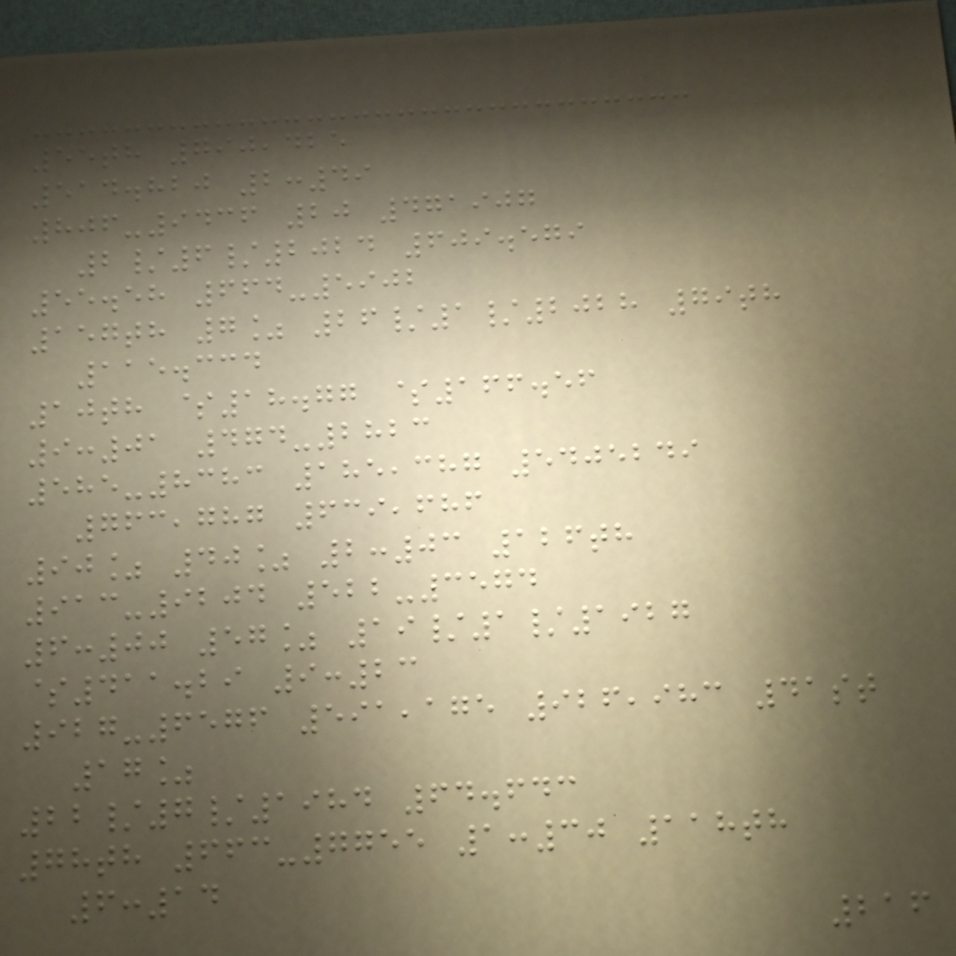55th 790,425
514.820 2:49
806-9436 20 471907
2/6/2024 609.579
55.58 664-5902
157th 7% 26/1/2028 79th
115.334
10th $18.77 $166.56
9:01 474-2823
585-8383 185,387 5405249
763,787 639,686
90% 40% 2:03 126th
913-9204 522-3574
6:00 57% 19/1/1927
$411.29 9:23
927-6576 591,175 926,983 41st
17%
22/7/1984 64.643
78th 663-7755 1:30 118th
6:14
216
